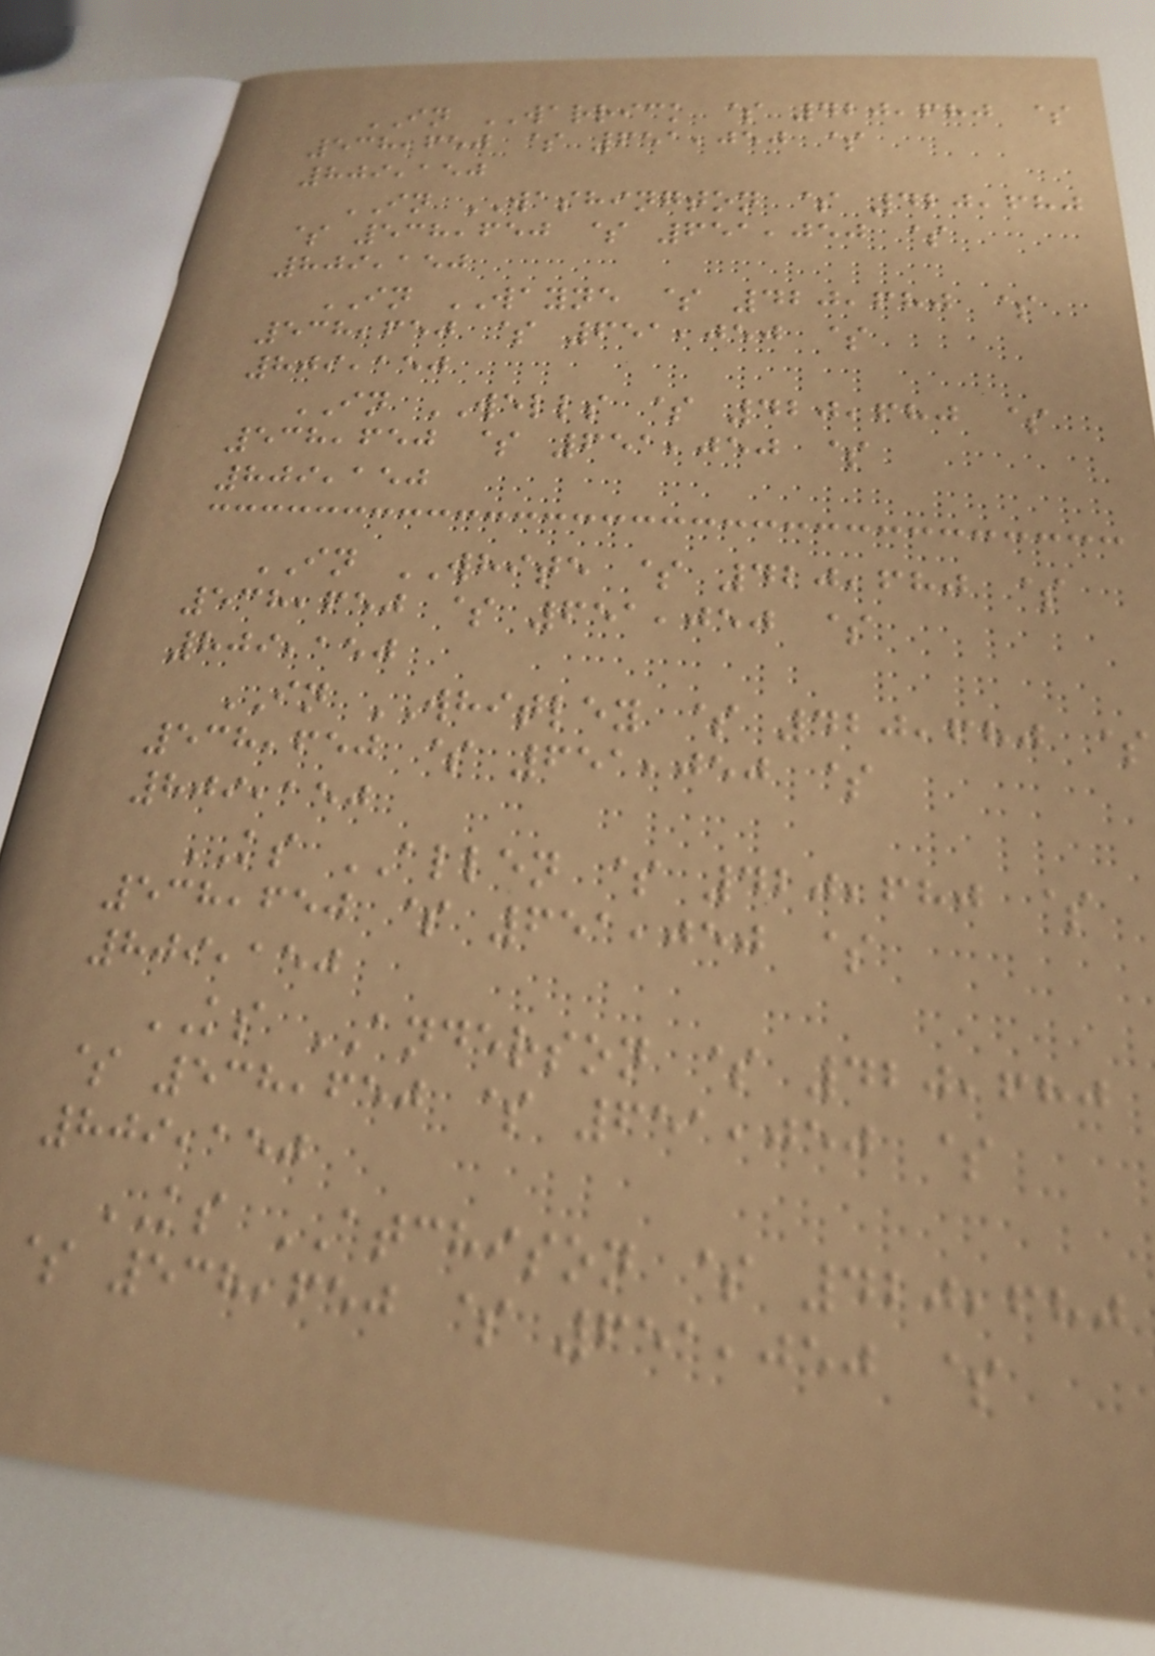IN WARRICK $ 420,680 $
538,650 $ 651,050 $
809,150
IN WASHINGTON $ 420,680
$ 538,650 $ 651,050 $
809,150
IN WAYNE $ 420,680 $
538,650 $ 651,050 $
809,150
IN WELLS $ 420,680 $
538,650 $ 651,050 $
809,150
IN WHITE $ 420,680 $
538,650 $ 651,050 $
809,150
IN WHITLEY $ 420,680 $
538,650 $ 651,050 $
809,150
KS ALLEN $ 420,680 $
538,650 $ 651,050 $
809,150
KS ANDERSON $ 420,680
$ 538,650 $ 651,050 $
809,150
KS ATCHISON $ 420,680
$ 538,650 $ 651,050 $
